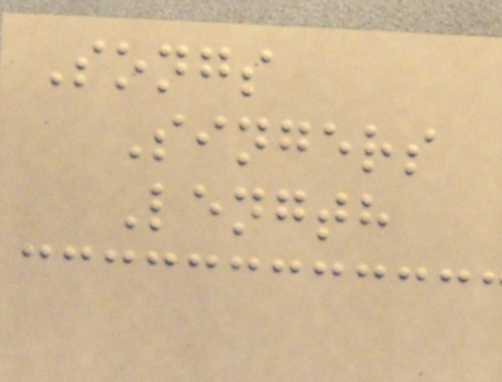Songs
Singers
Length
